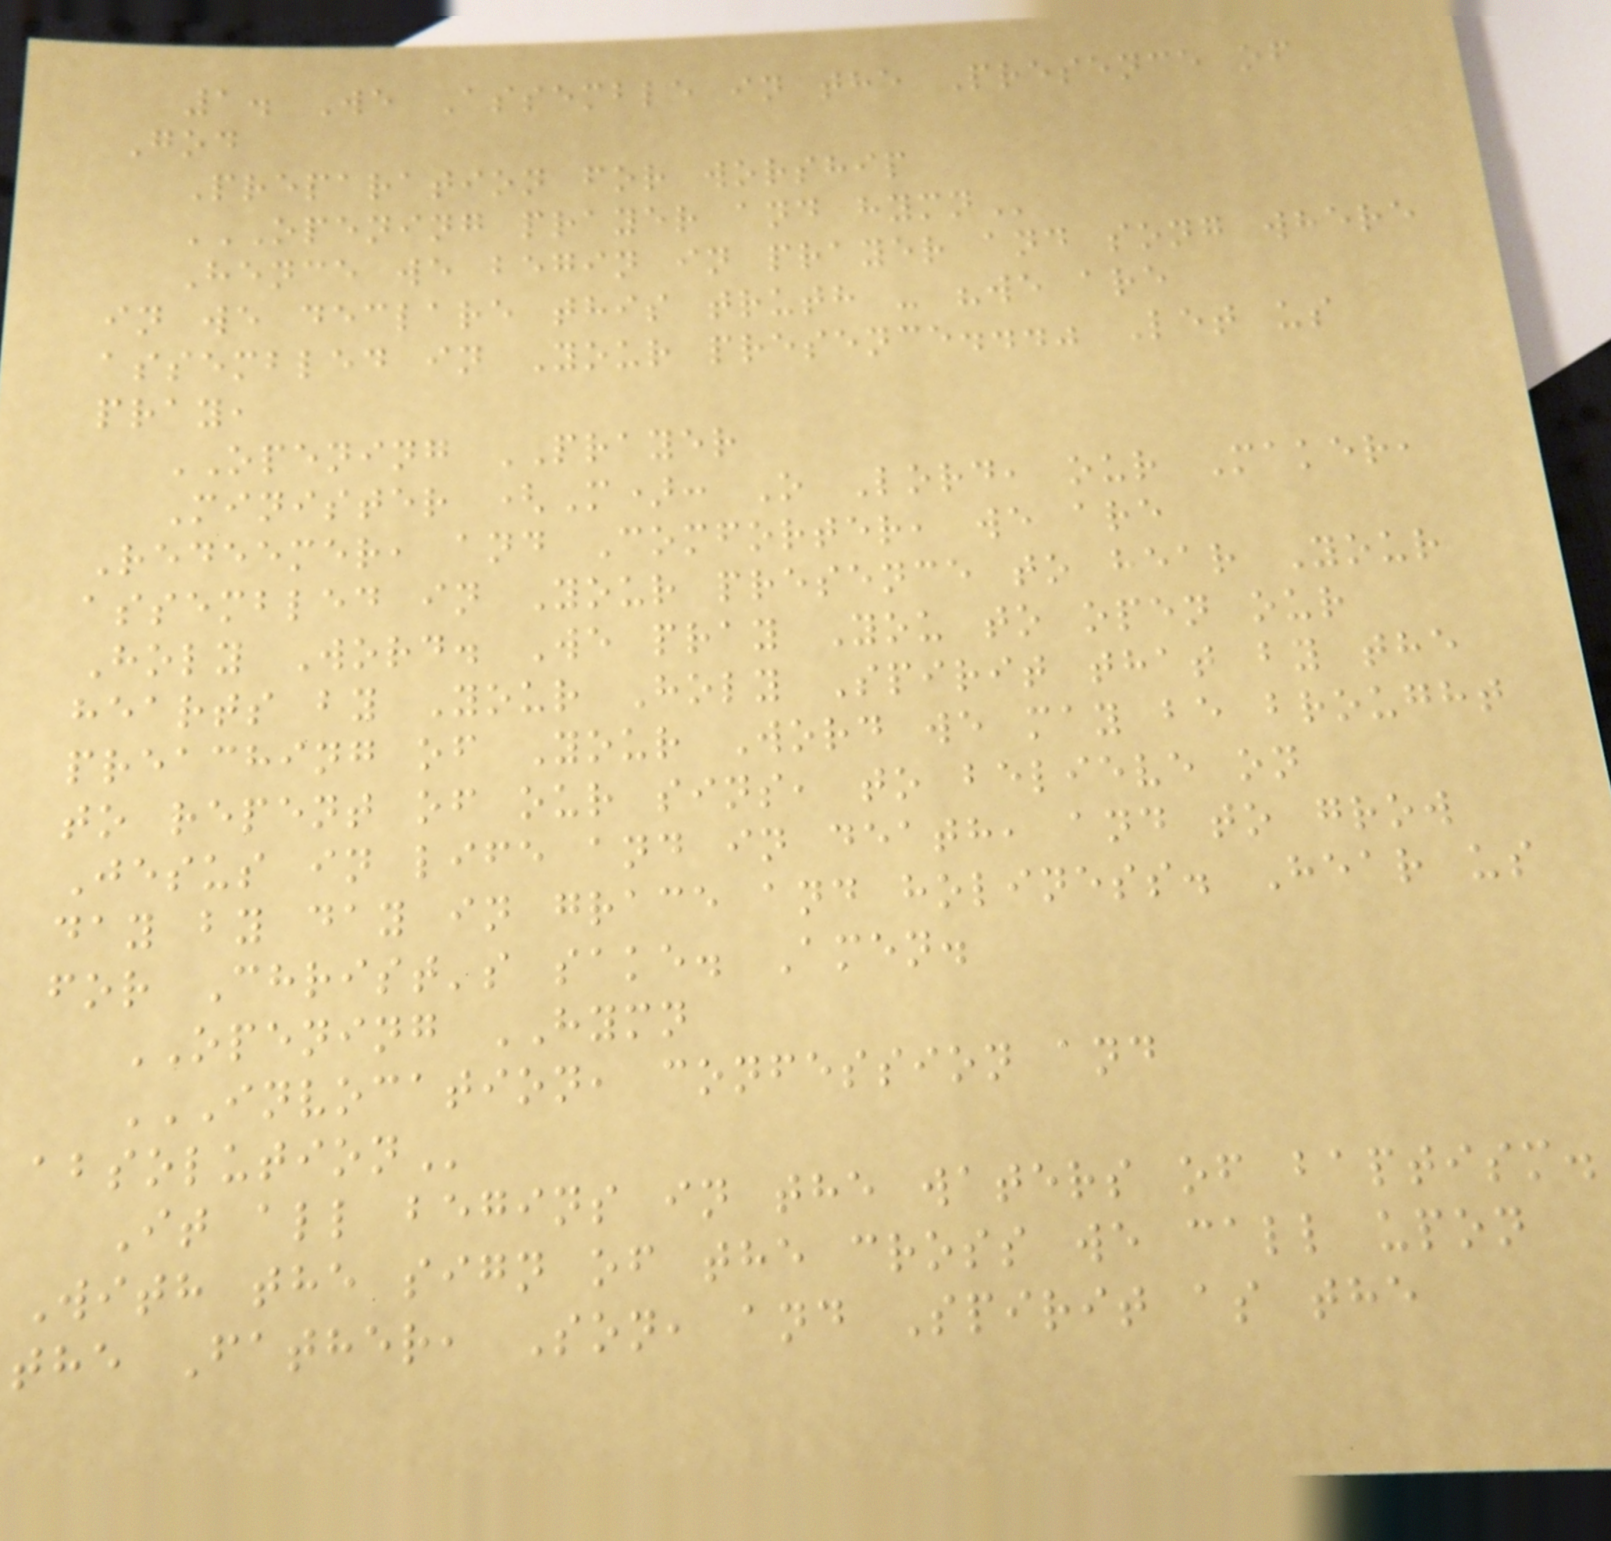1. We Assemble in the Presence of
God
Preparation for worship
OPENING PRAYER AND HYMN
Hence we begin in prayer and song where
in we declare this truth - "we are
assembled in Your presence..." Let us
pray,
OPENING PRAYER
Minister (M): O Lord, our Maker,
Redeemer, and Comforter, we are
assembled in Your presence to hear Your
Holy Word. We pray You to open our
hearts by Your Holy Spirit that by the
preaching of Your Word we may be brought
to repent of our sins, to believe on
Jesus in life and in death, and to grow
day by day in grace and holiness. Hear us
for Christ's sake. Amen.
OPENING HYMN
INVOCATION, CONFESSION AND
ABSOLUTION
It all begins in the waters of baptism.
With the sign of the cross we call upon
the Father, Son, and Spirit as the
